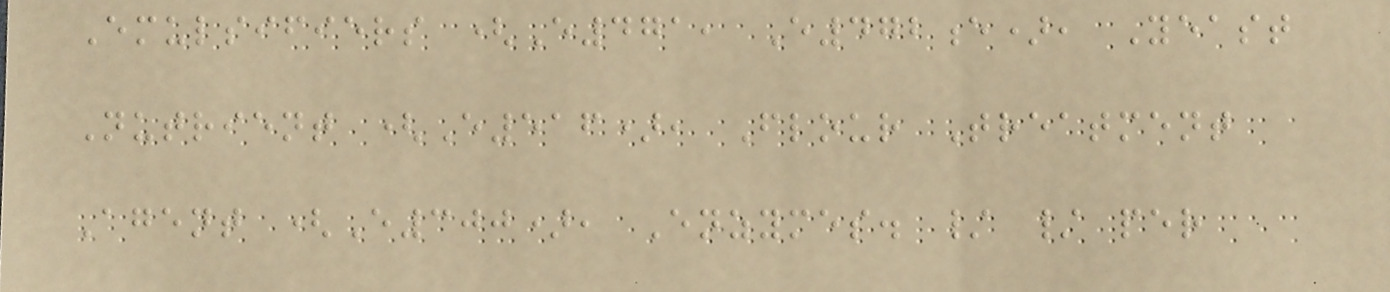Emulsifiers (E471, E472e), Yeast
Nutrient (E516), Flour Treatment
Agent (E300), Enzymes. / / per
